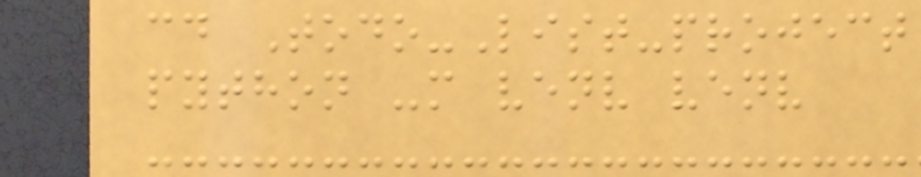cd Todo-List-project
python -m venv venv
